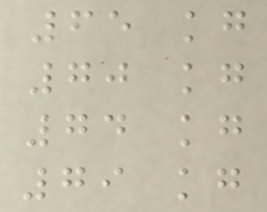65 kg
70 kg
74 kg
79 kg
